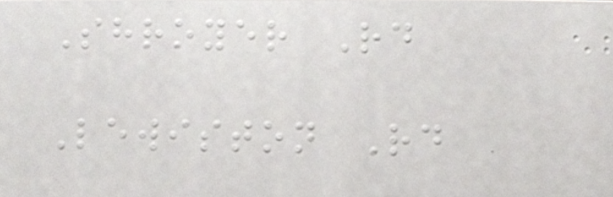Shroyer Rd
Lewiston Rd
